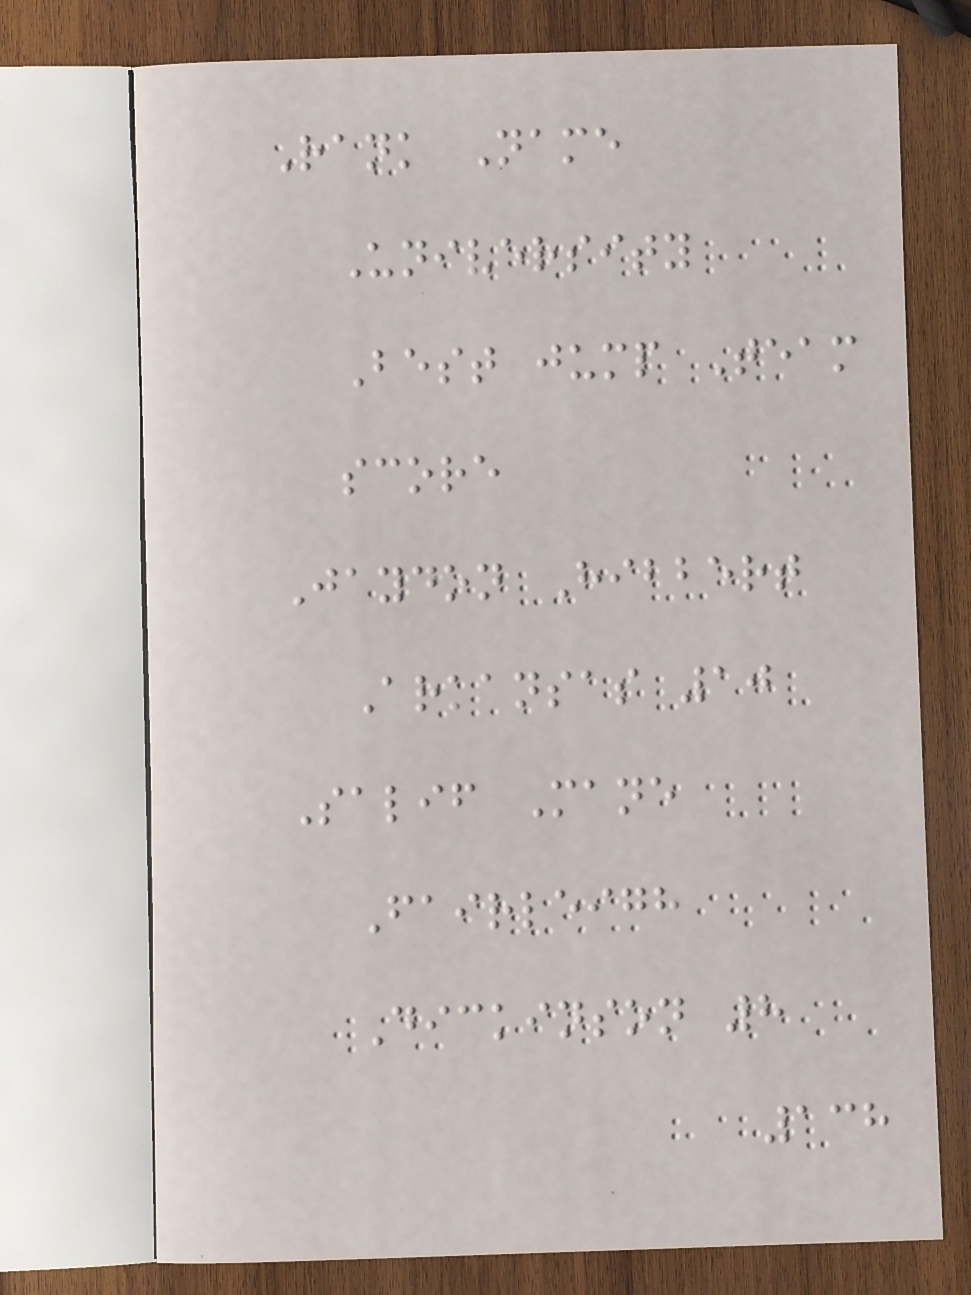Rank Name
University
Best jump Team
score
Jaydon Hibbert
Arkansas 10
Salif Mane
Fairleigh
Dickinson 8
138
